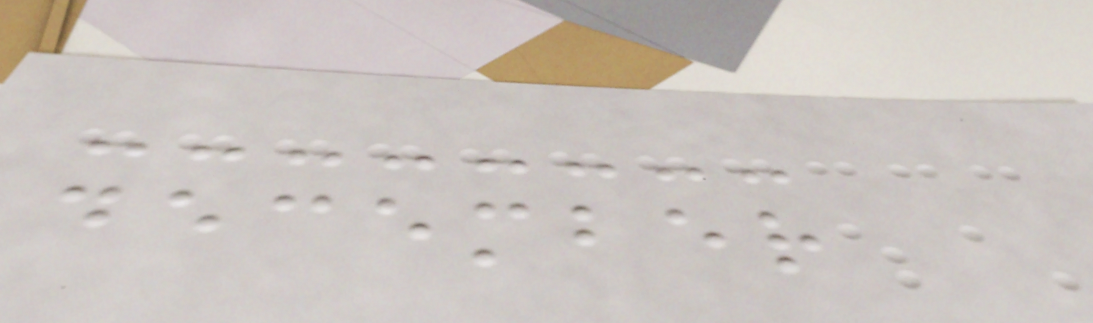december
